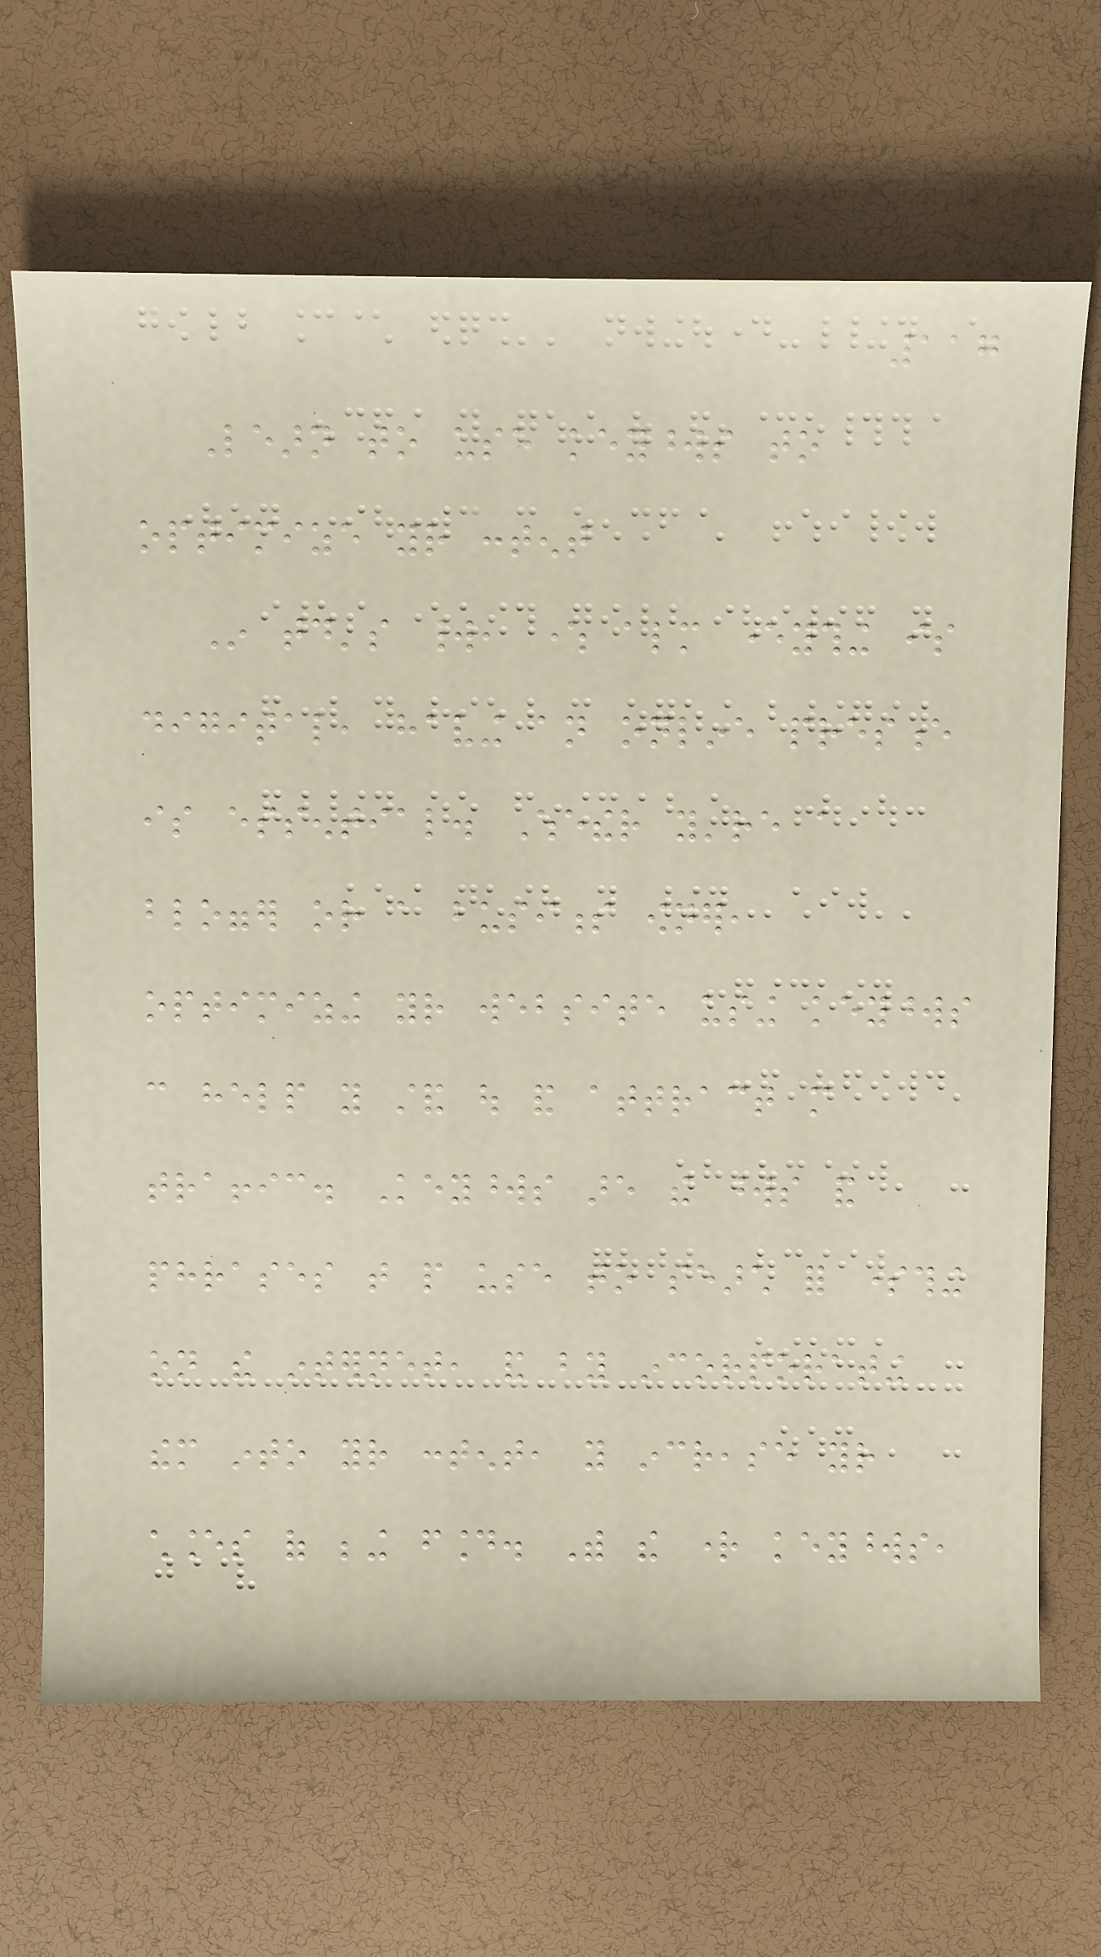117
Learn to use keywords to
optimize your content
In today's world, where almost everything is
digital, having an online presence
is essential. Whether you're a
blogger or a business owner,
optimizing your website using keywords
can help you stand out and attract more
traffic. Keywords are the words and
phrases that people use to search for something
on the internet, and by incorporating
them into your content, you increase your
chances of being found. With the right keywords,
